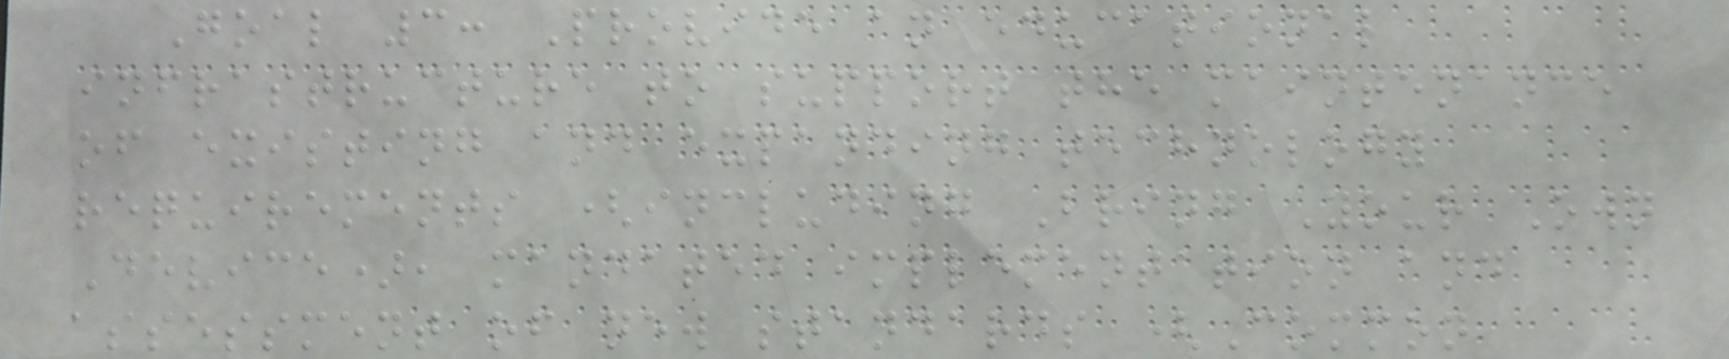Goal 3: Provide an educational
infrastructure to support the maintenance
of existing and expanding technology
requirements (including Bring Your Own
Device), mandated implementation and
assessment of new standards (Common
